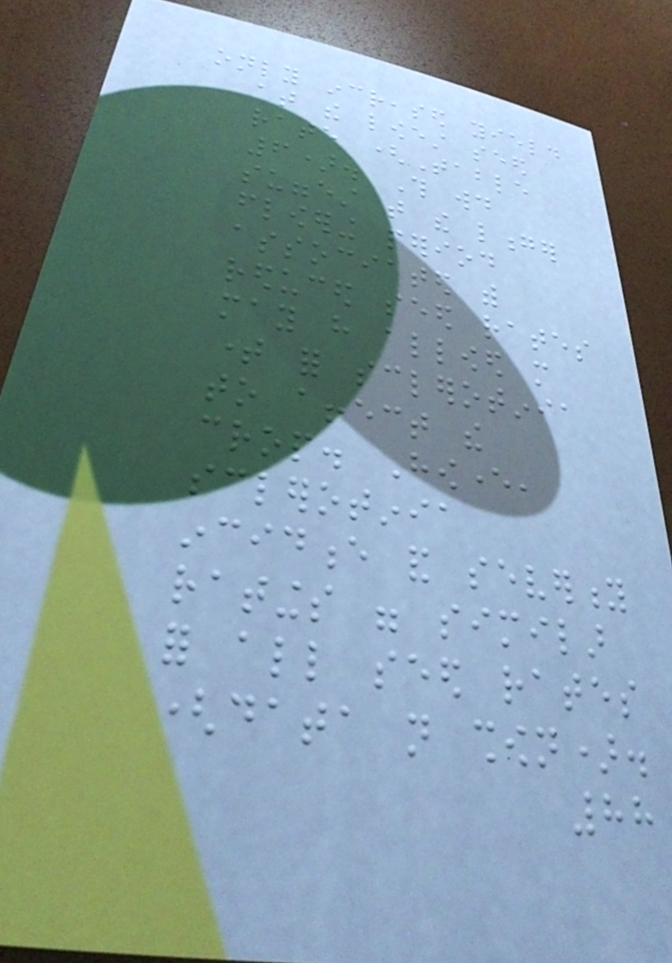only increased yield
at the lowest seed
rate (Table
6). This would
suggest that the longer
flowering period
associated with
reduced seed rates
may have allowed more
time for sclerotinia
to affect the
crop. However,
sclerotinia
incidence and severity
ratings were similar
for all seed rates
(data not shown).
88
